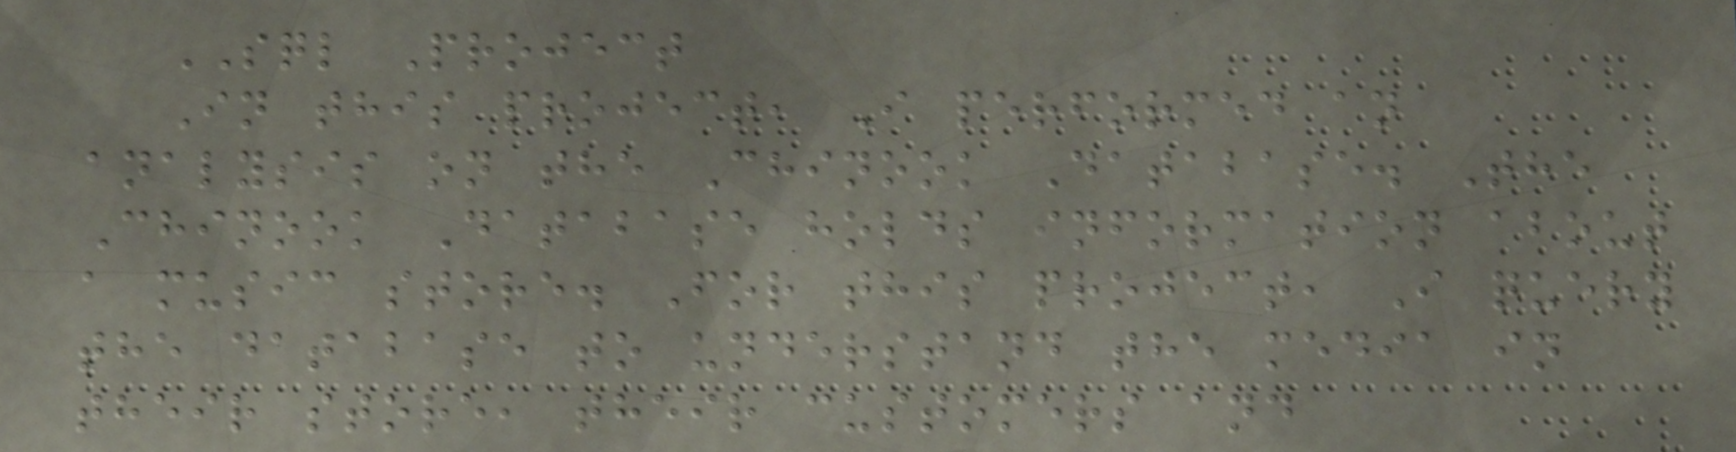SQL Project
In this project, I performed an
analysis on the Chinook Database. The
Chinook Database holds information about
a music store. For this project, I query
the database to understand the media in
their store, their customers and
